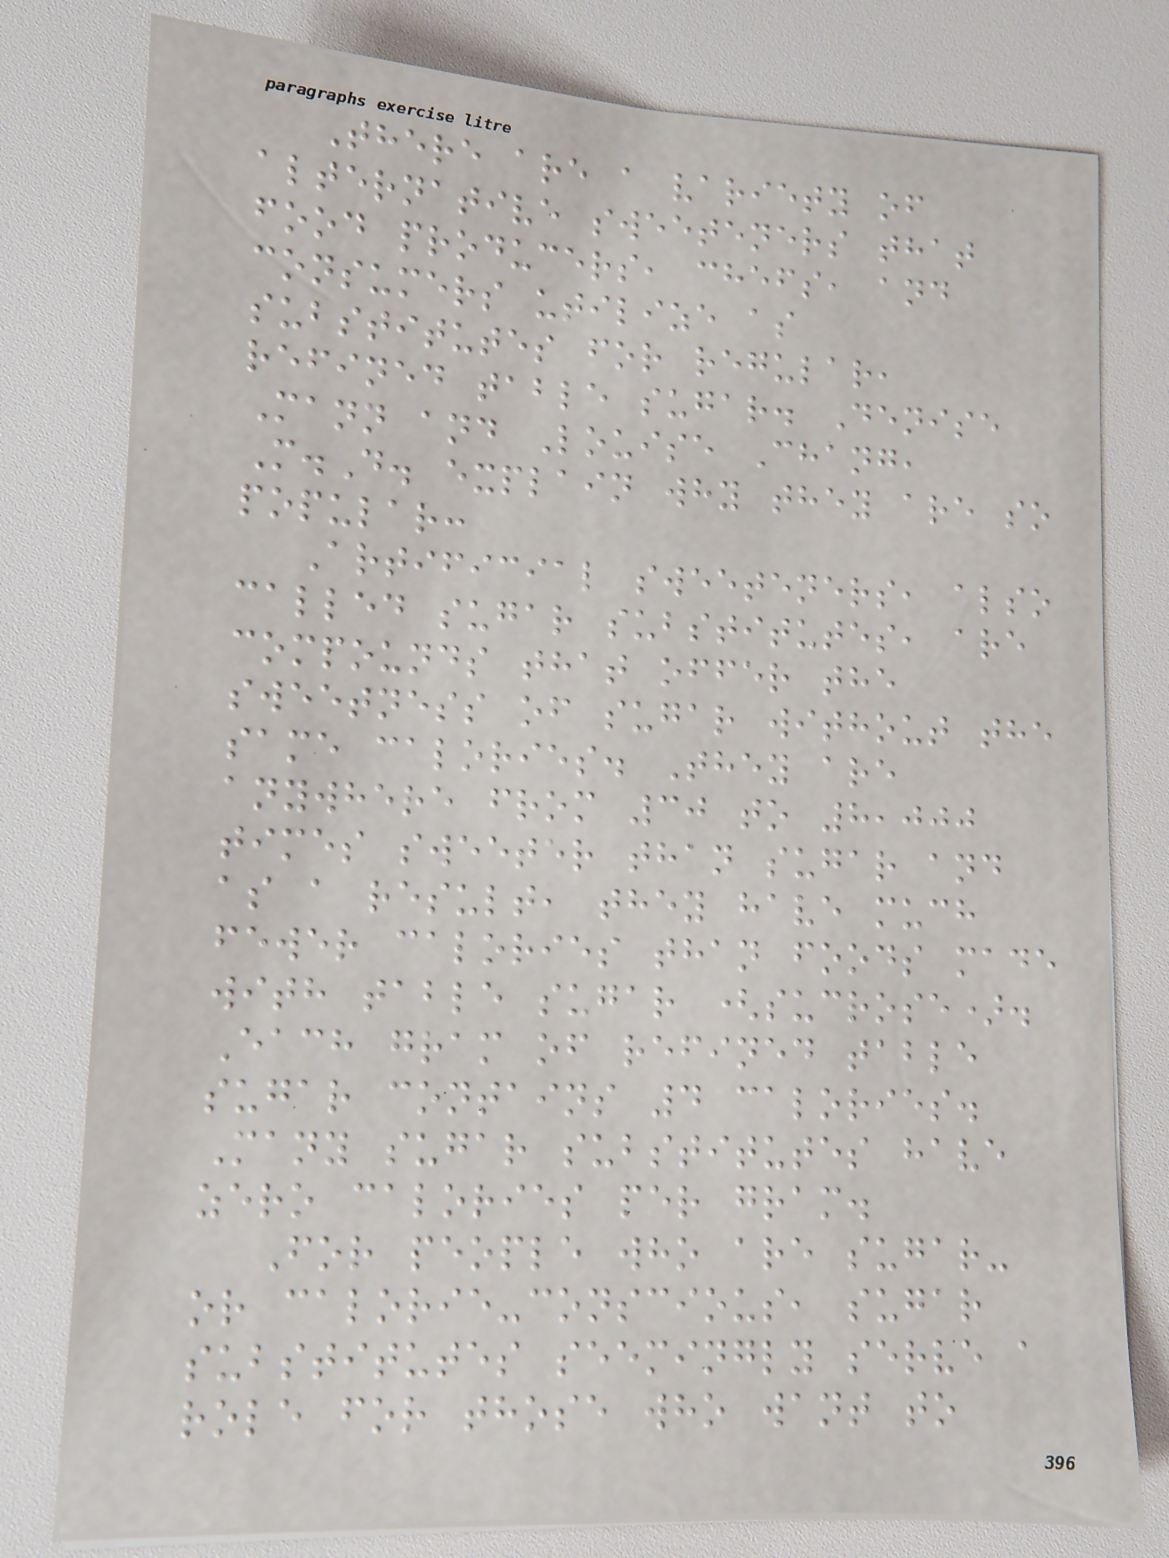There are a variety of
alternative sweeteners that
food producers, chefs, and
consumers utilize as
substitutes for regular,
refined table sugar. Denise
Mann and Louise Chang,
M.D. explain why they are so
popular:
Artificial sweeteners, also
called sugar substitutes, are
compounds that offer the
sweetness of sugar without the
same calories. They are
anywhere from 30 to 8,000
times sweeter than sugar and
as a result, they have much
fewer calories than foods made
with table sugar (sucrose).
Each gram of refined table
sugar contains 4 calories.
Many sugar substitutes have
zero calories per gram.
For people who are sugar-
or calorie-conscious, sugar
substitutes seemingly serve a
role for those who want to
